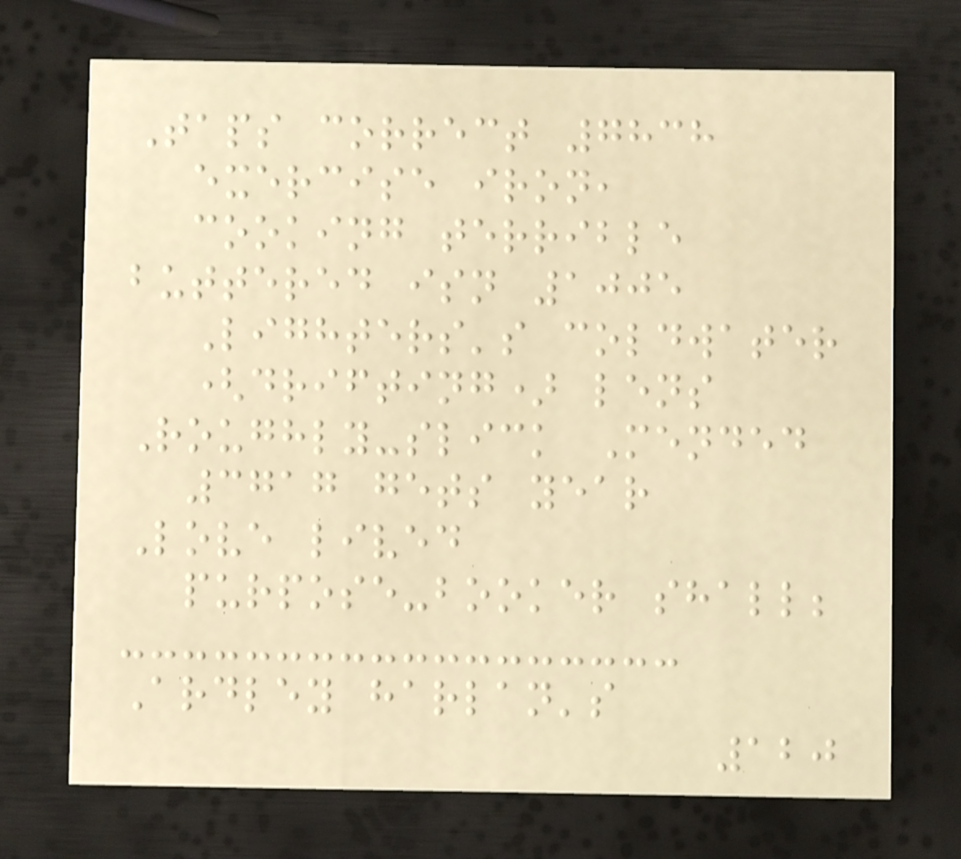Taps correct 7838
exercise iron,
cooking terrible
buttered isn 1005
Lighters's coldwater
(drifting) lens
Roughly-slick Mended
3717 gets year
Love lived
purpose-booker shall;
Ardley harlan's
120
